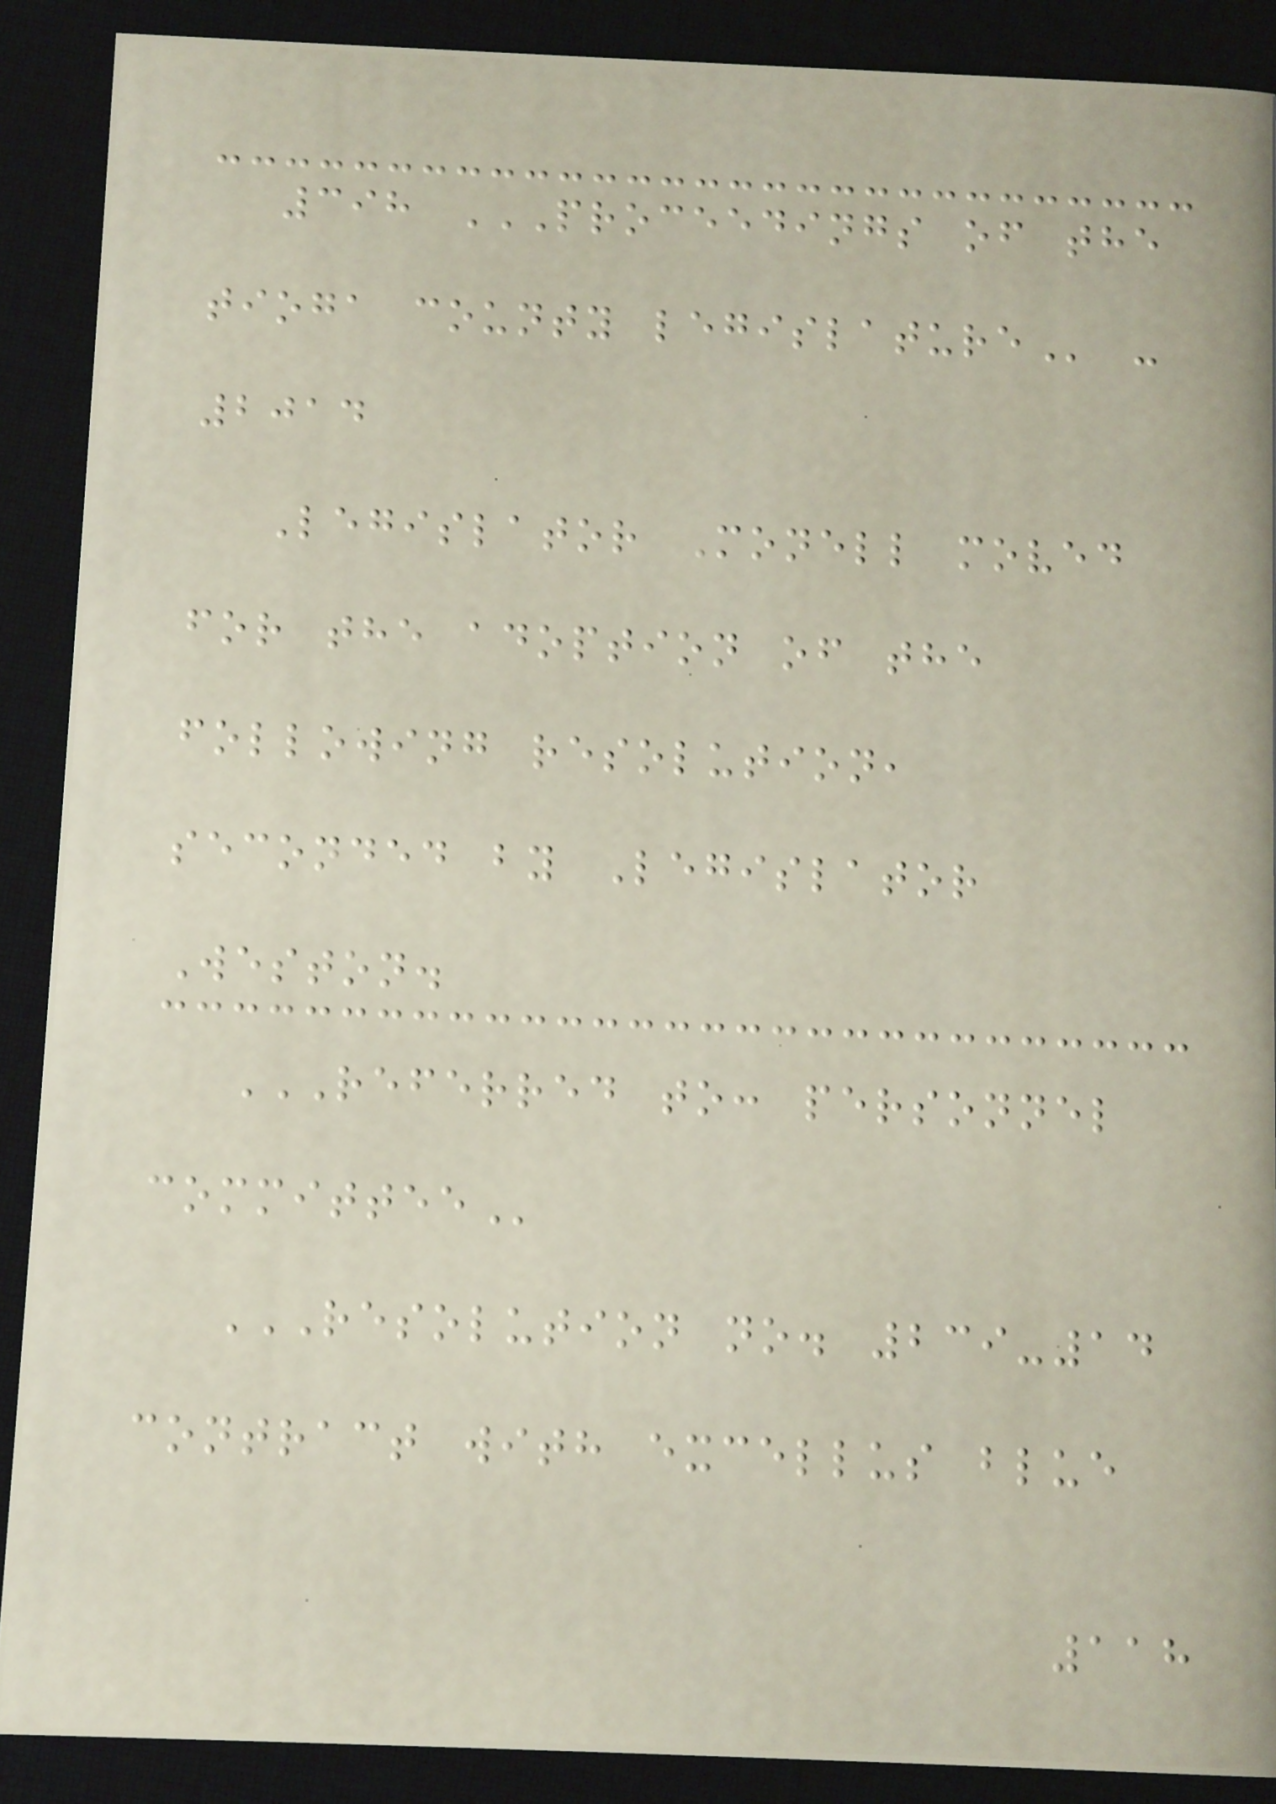398 PROCEEDINGS OF THE
TIOGA COUNTY LEGISLATURE -
2014
Legislator Monell moved
for the adoption of the
following resolution,
seconded by Legislator
Weston.
REFERRED TO: PERSONNEL
COMMITTEE
RESOLUTION NO. 239-14
CONTRACT WITH EXCELLUS BLUE
118
